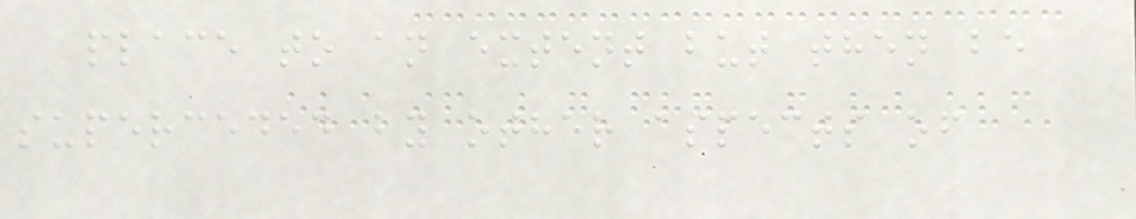place to an extent but then be
superceded by other aspects of
